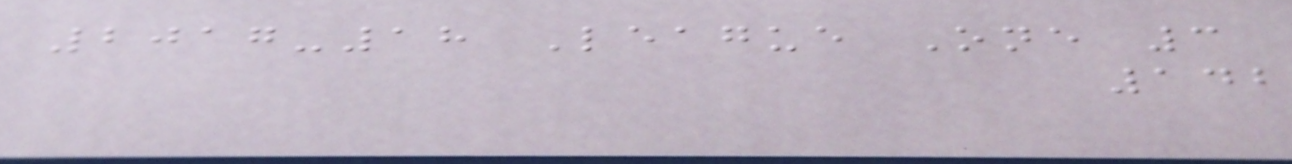2017-18 League One 3
142
